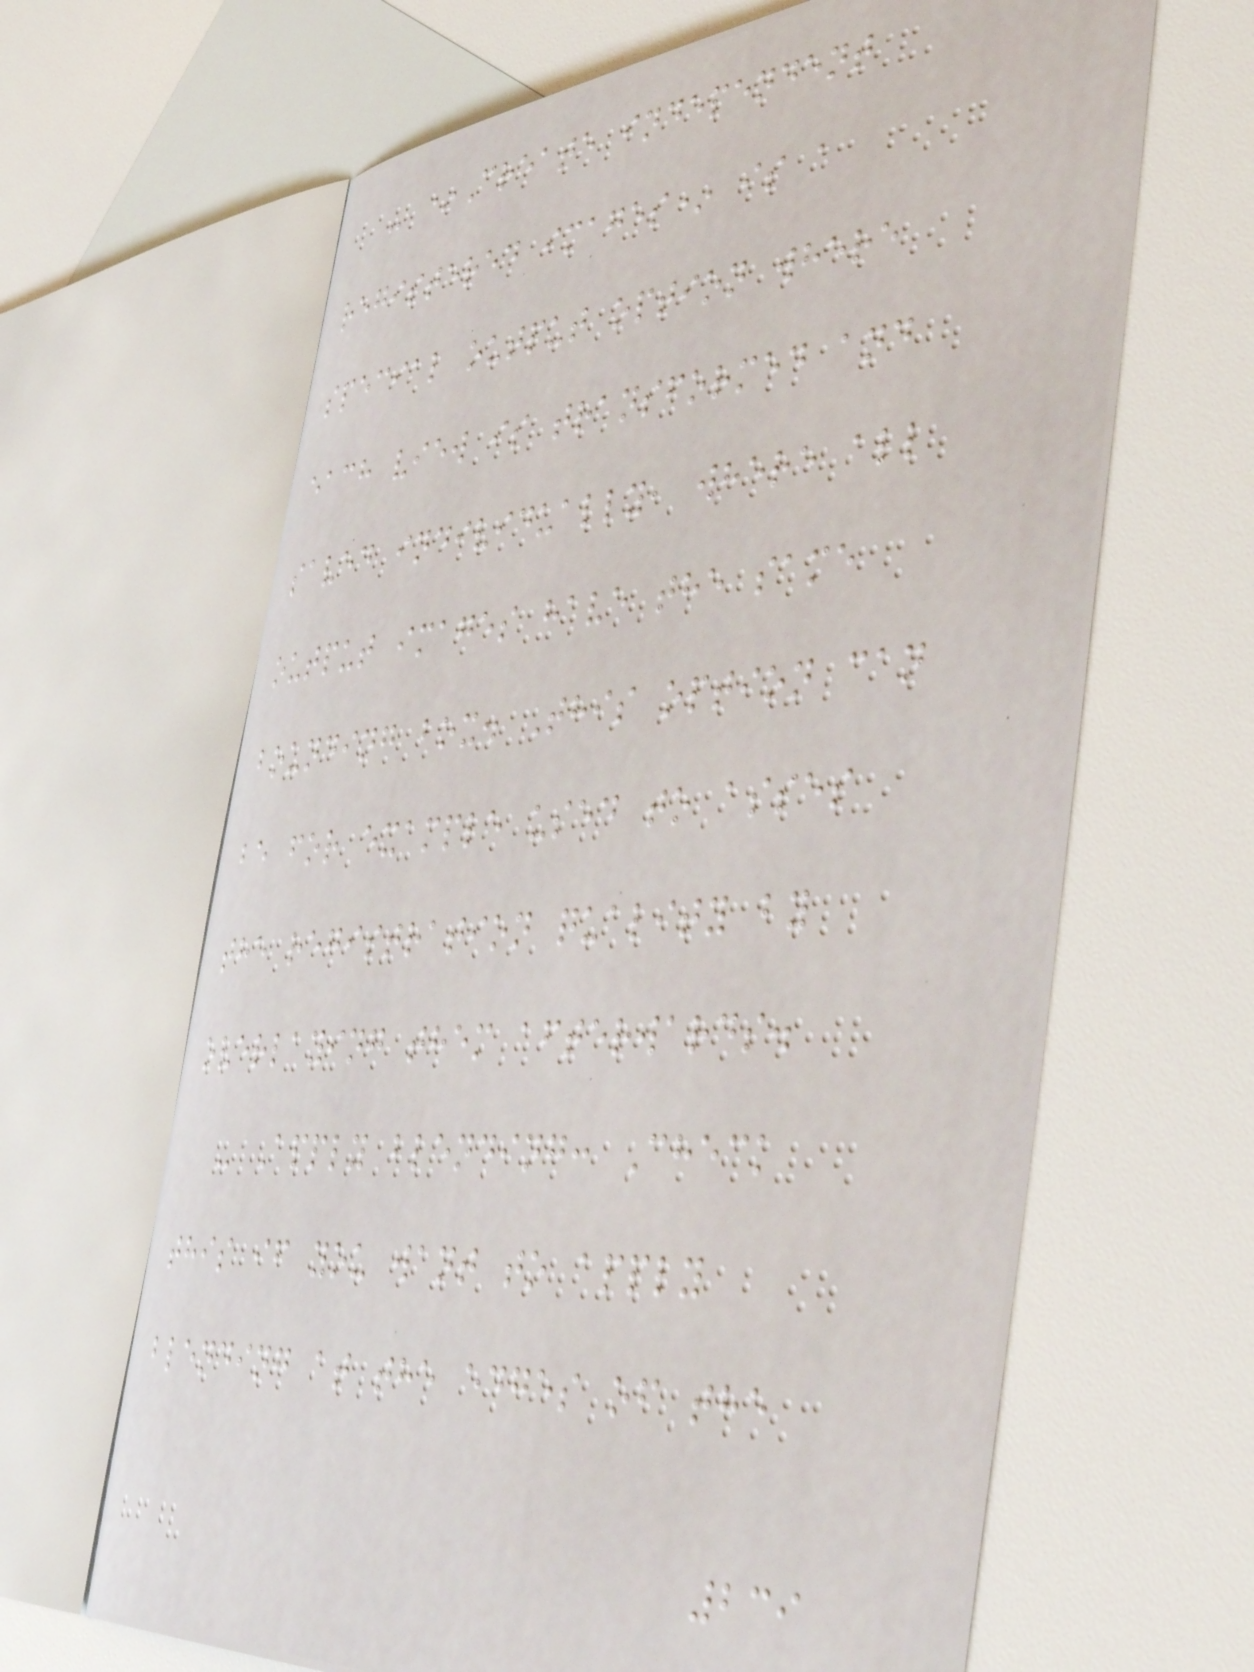- *Create independent
registered images* is a
special output option where
each view is transformed and
saved individually, where all
output images have the same
bounding box. This option can
be for example used to asses
the registration quality by
overlaying them afterwards.
- Apply blending: Check
this if you want to apply
blending at the edges of the
239
